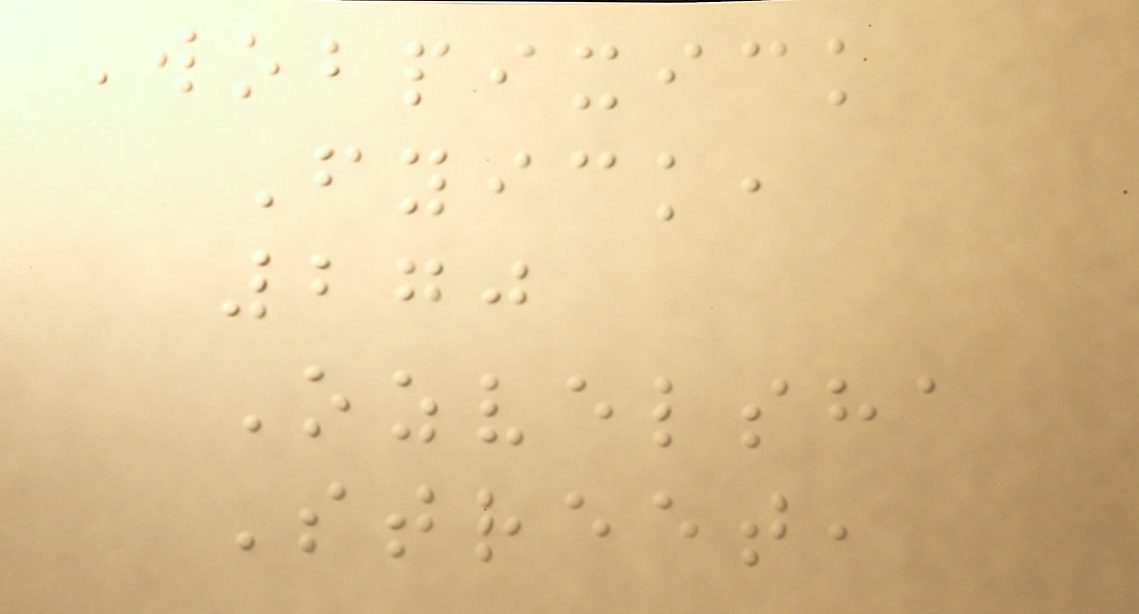Wobpixick
Fyick,
270
Ozvelsha
Street,
